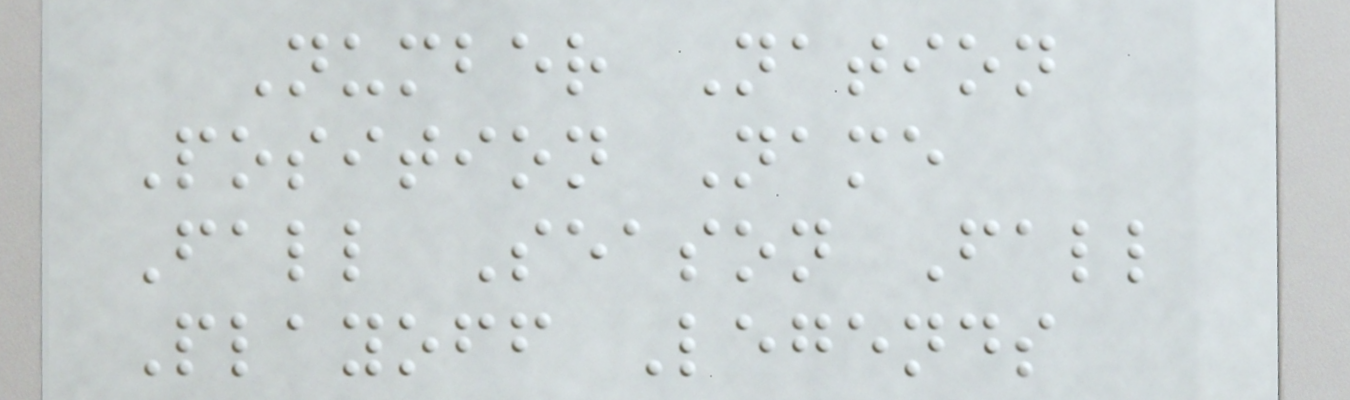Number Nation
Position Name
Fall Season Fall
Playoff Legends
